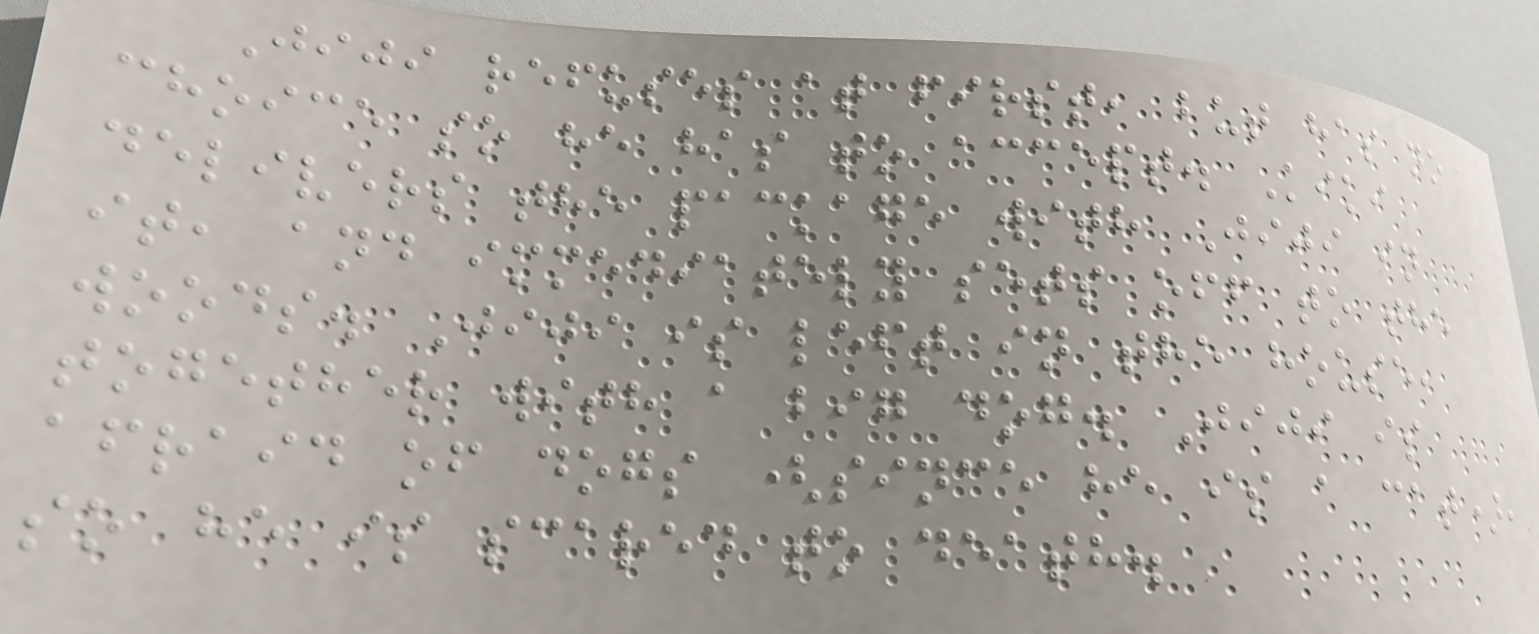Jiji refuses at first, but has no
choice so he has to accept. Kiki
delivers the package with Jiji in
it, and immediately sets off to the
woods. Jiji is left in the house,
together with a big dog. Jiji is
afraid of dogs (since he is a cat),
so he is scared to death.
